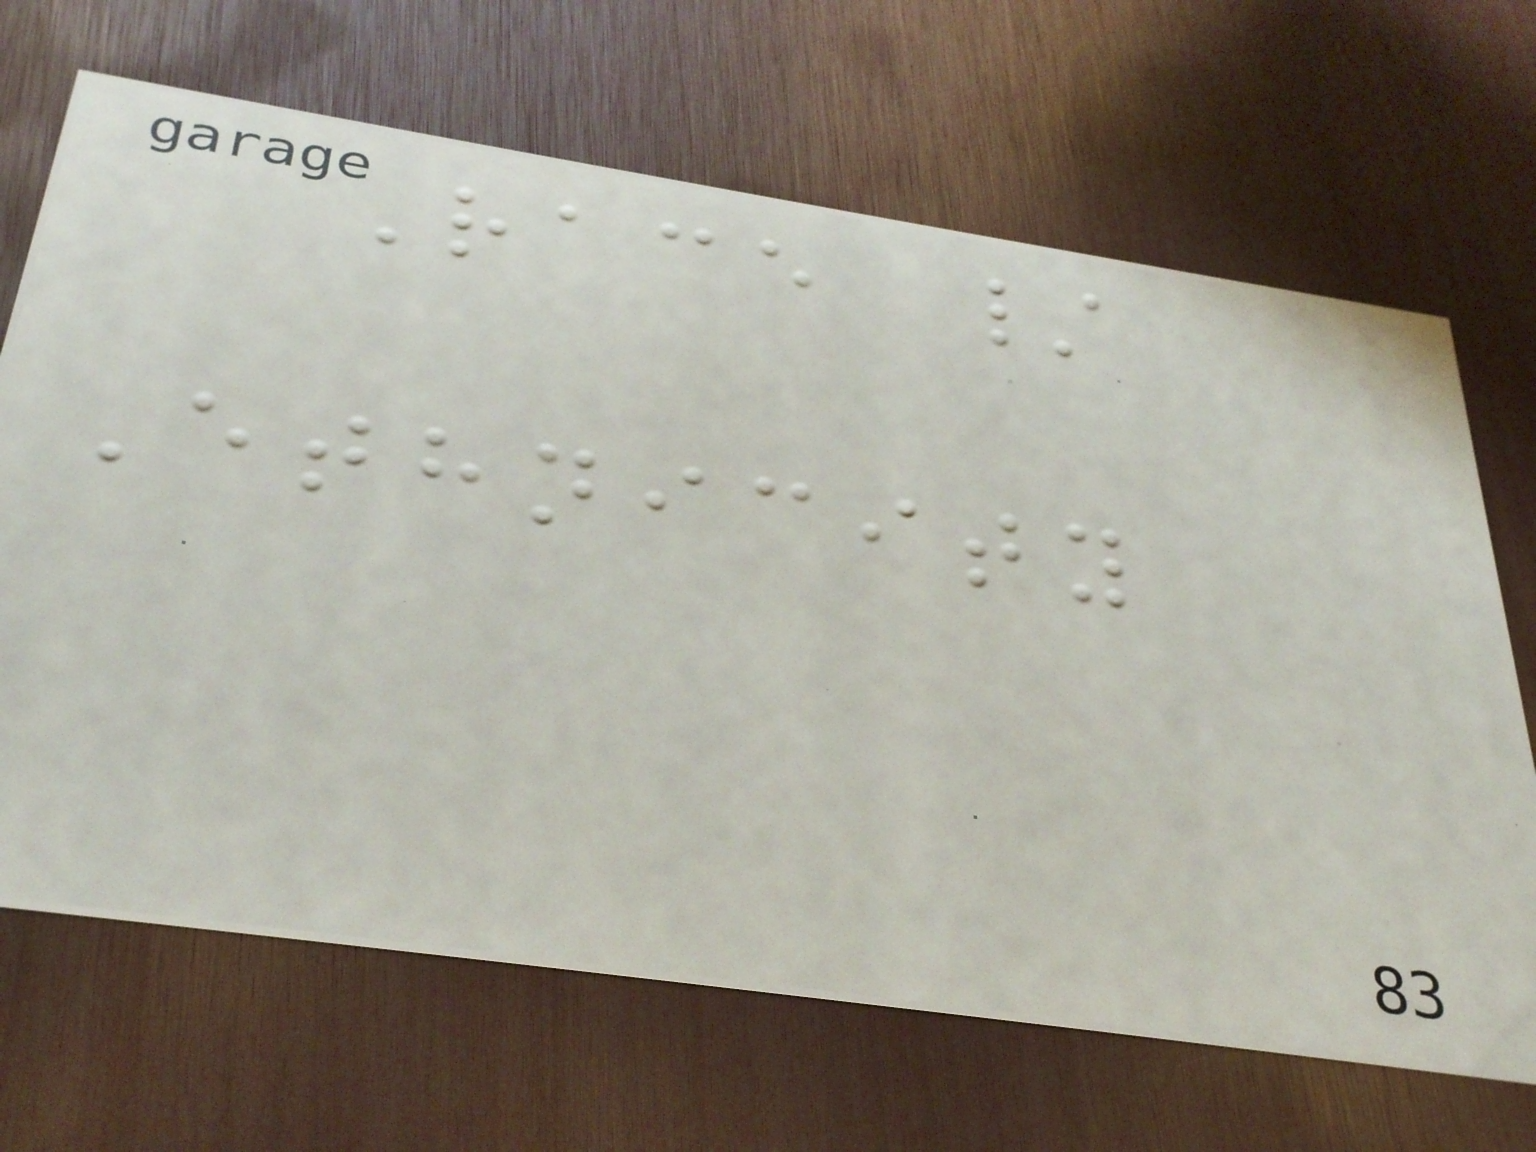Race /
Ethnicity
